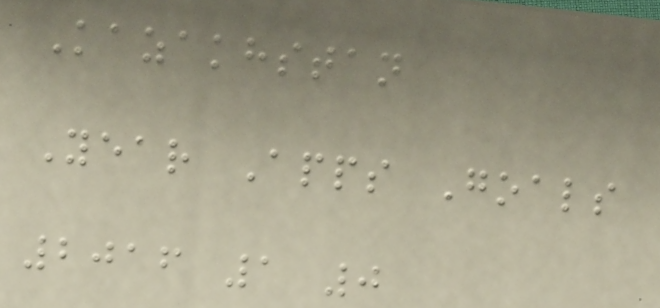Kazakhstan
Year Apps Goals
2016 1 0
